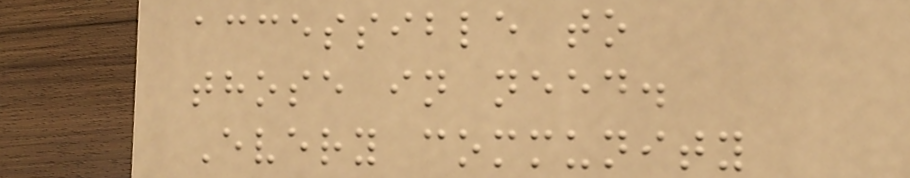accessible to
those in need.
Every community
